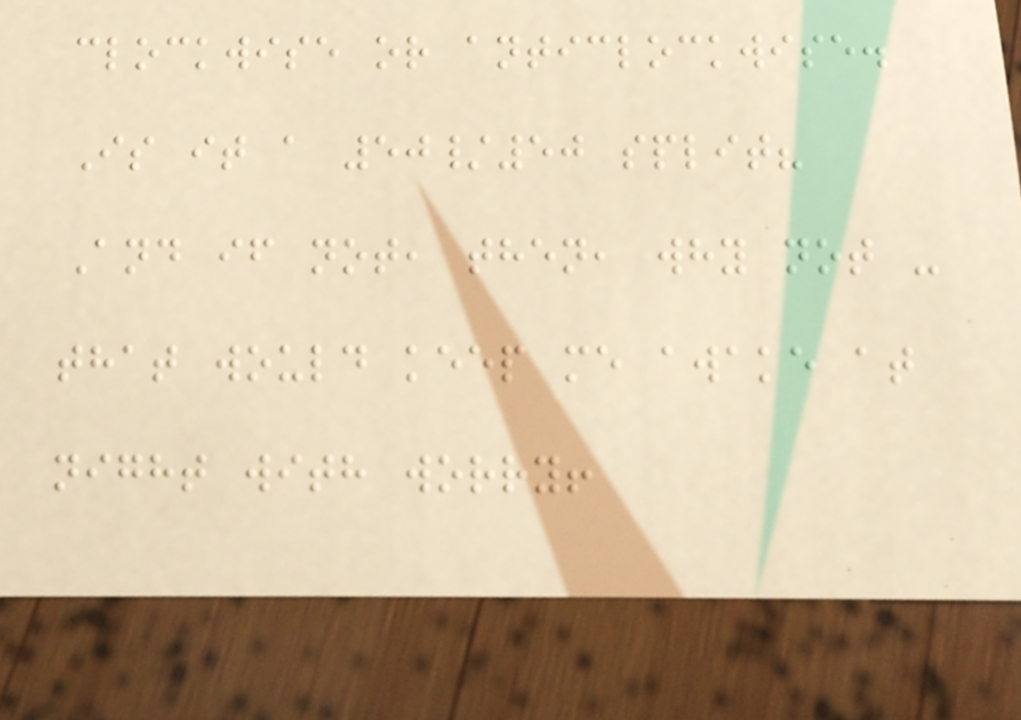clockwise or anticlockwise.
Is it a 50/50 split?
And if not, then, why not -
that would keep me awake at
night with worry!
